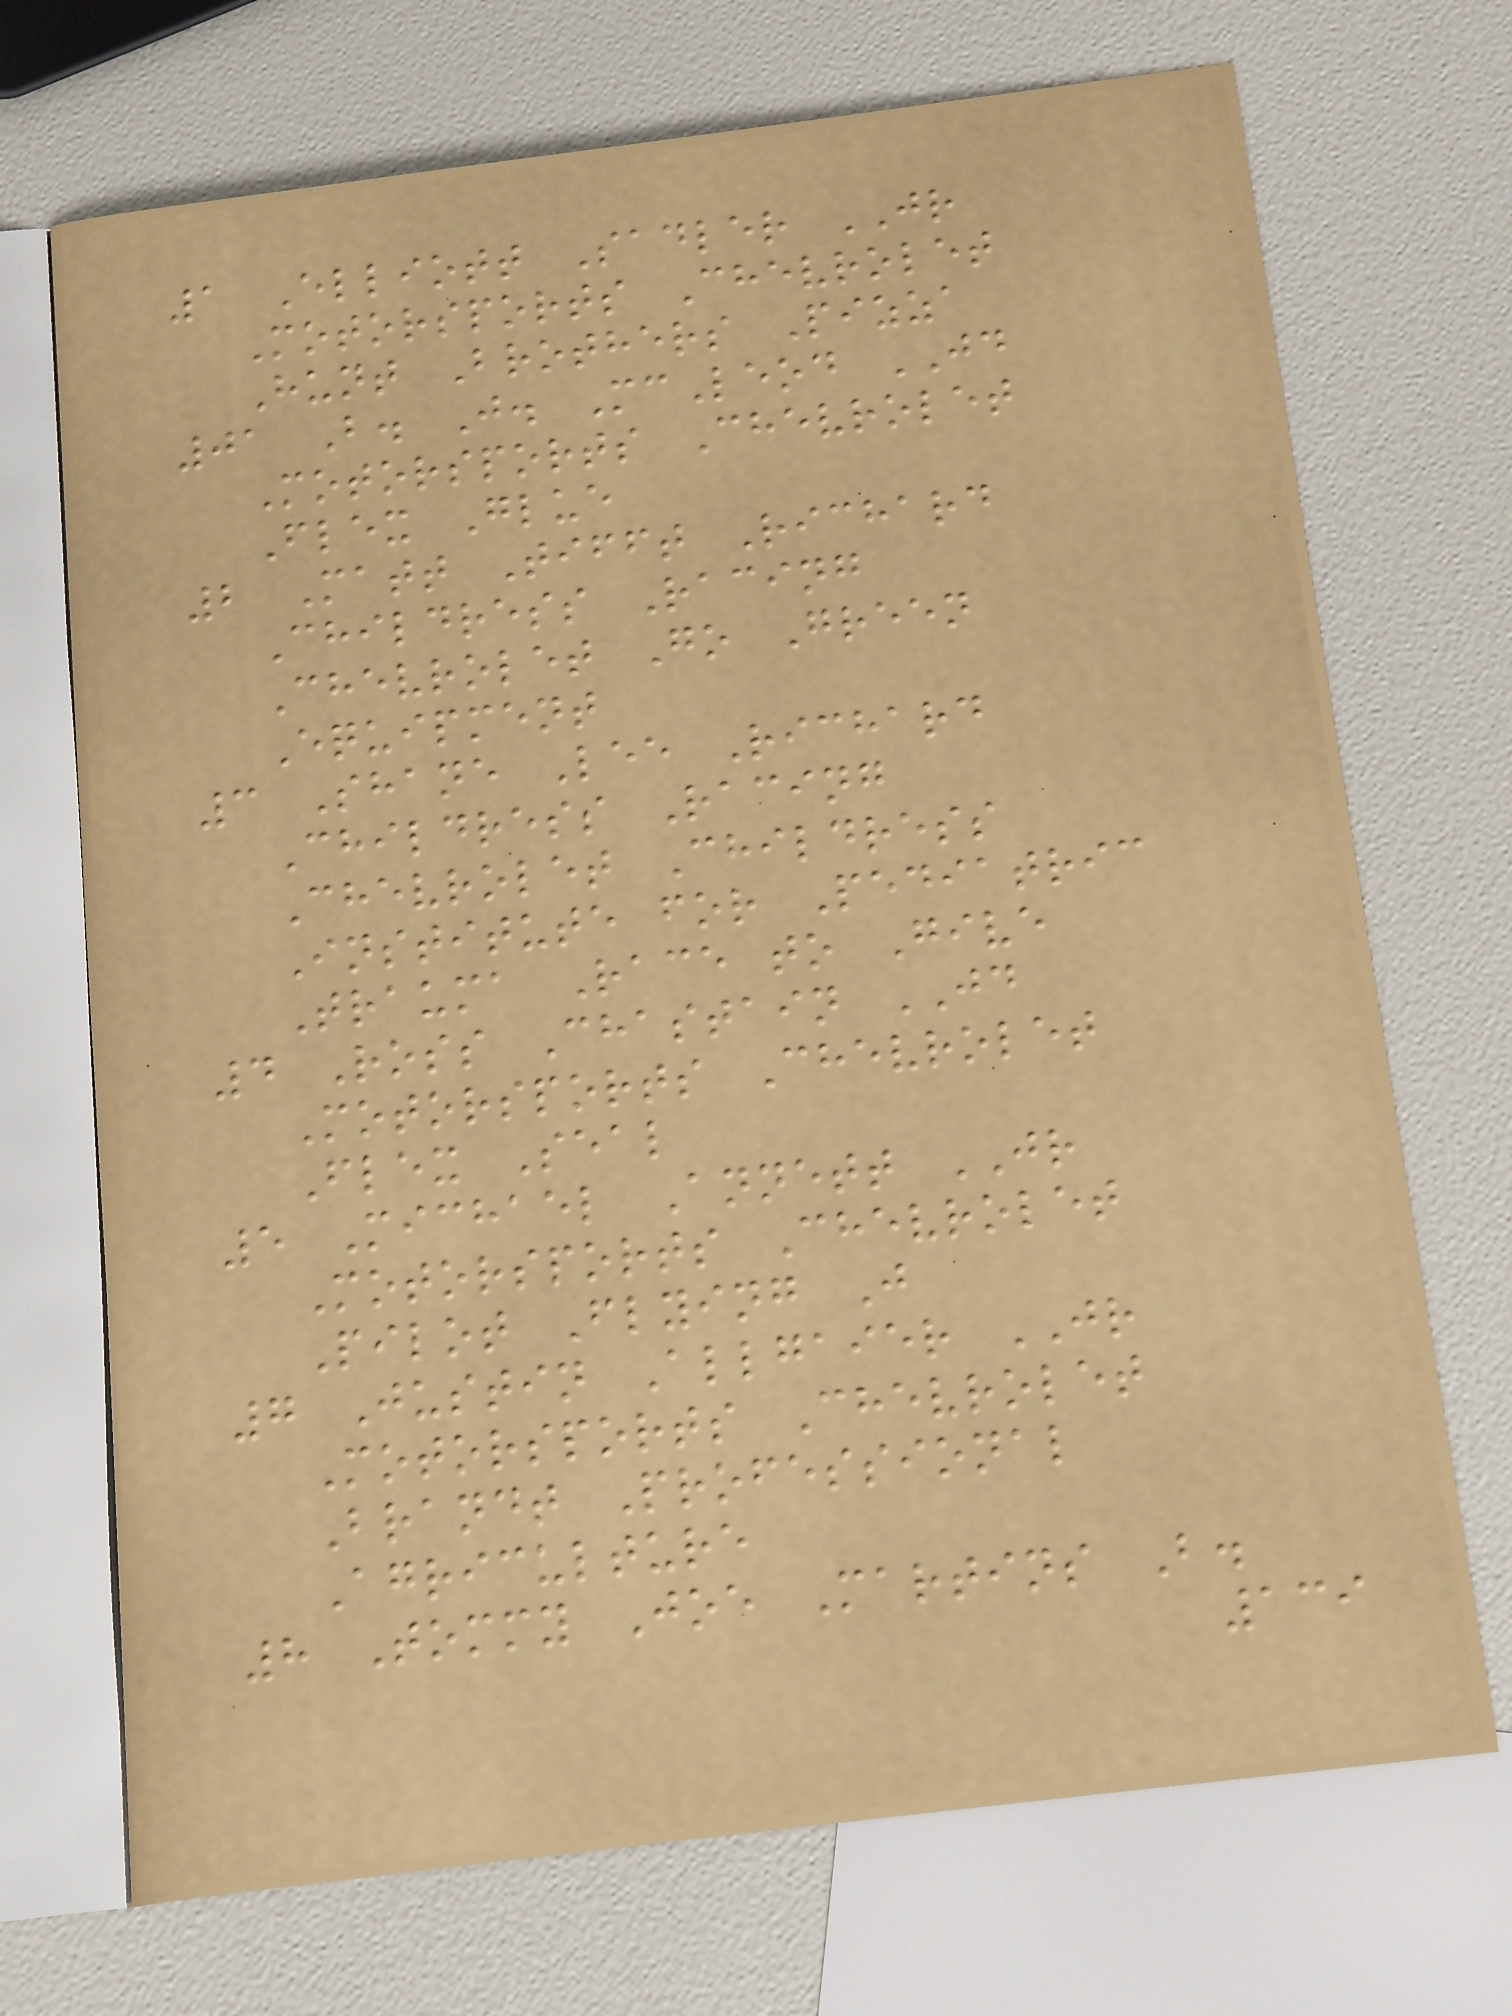1 Elliott Sadler JR
Motorsports Chevrolet
Hunt Brothers Pizza
01 B. J. McLeod JD
Motorsports Chevrolet
Flex Glue
2 Matt Tifft Richard
Childress Racing
Chevrolet Go Green
Equipment
3 Shane Lee Richard
Childress Racing
Chevrolet Childress
Institute for Pediatric
Trauma Race to Give
4 Ross Chastain JD
Motorsports Chevrolet
Flex Seal
5 Michael Annett JR
Motorsports Chevrolet
Pilot Flying J
7 Justin Allgaier JR
Motorsports Chevrolet
Brandt Professional
Agriculture
8 Tommy Joe Martins B.
139
